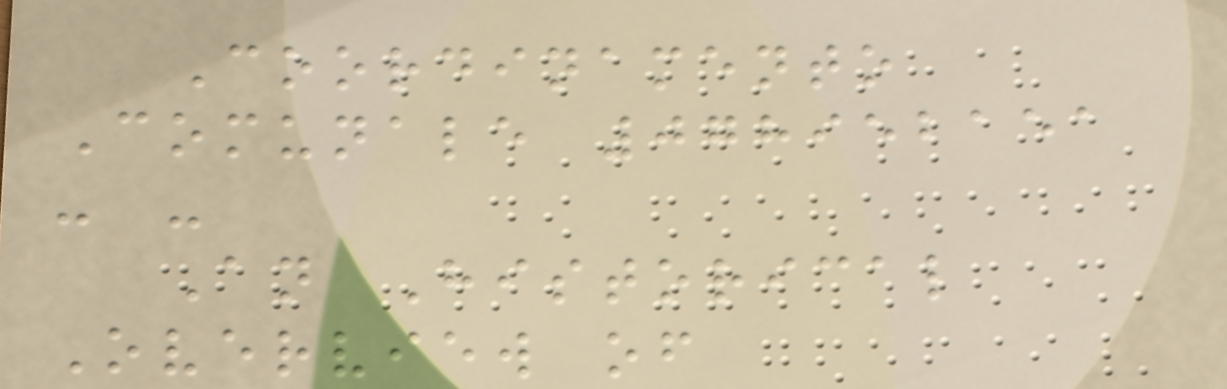Coordinamento
Comunale 078952151
- -
An Historical
Overview of
